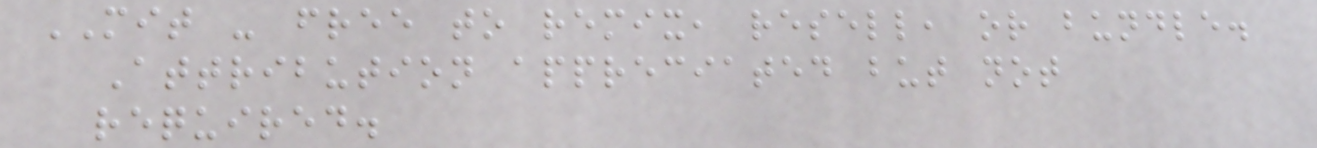MIT - free to remix, resell, or bundle.
Attribution appreciated but not
required.
